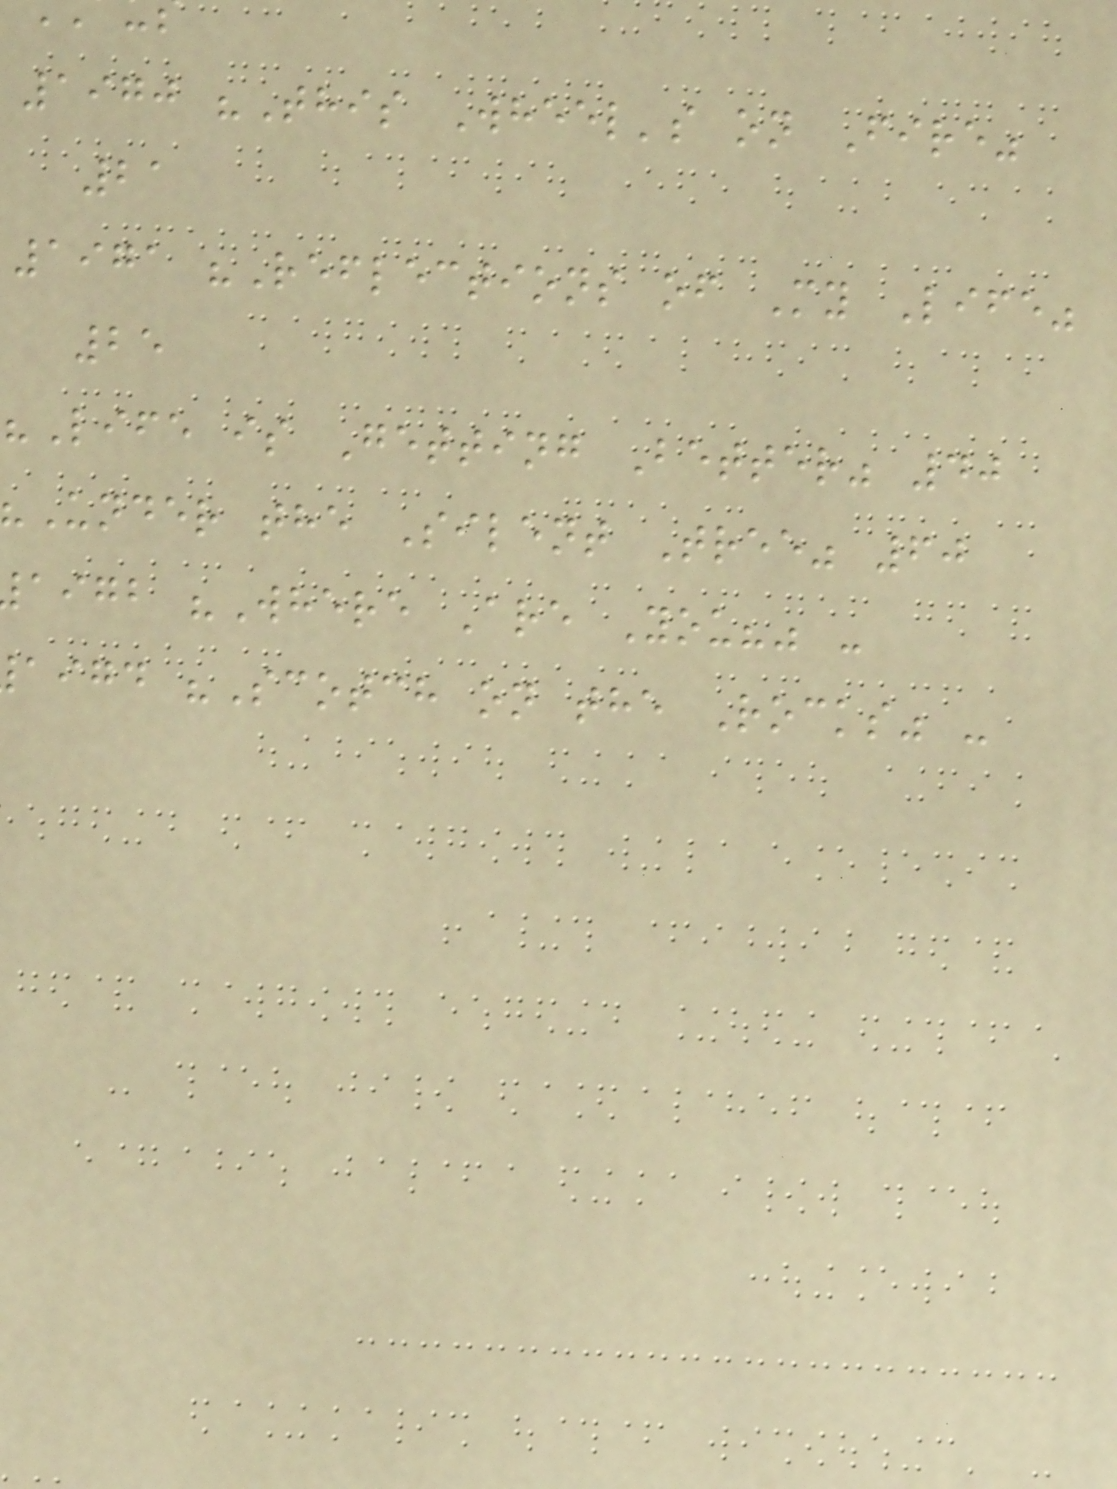1970 "This Wheel's on Fire"
21
1971 "Reflections of My Life"
25
"Life is Getting Better" 40
"Under the Silent Tree" 60
aigb "Where Are You?" -
aigd "Scotch on the Rocks" -
